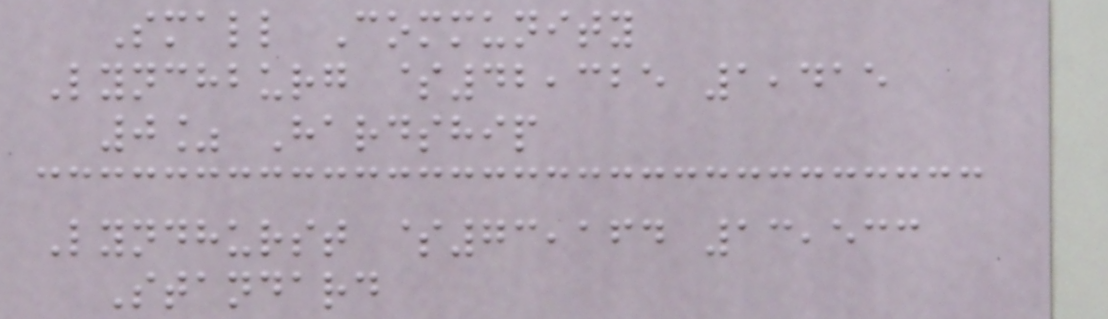Small Community
Lynchburg $42,325 1,415
0% Hardship
Lyndhurst $73,164 13,533
Standard
